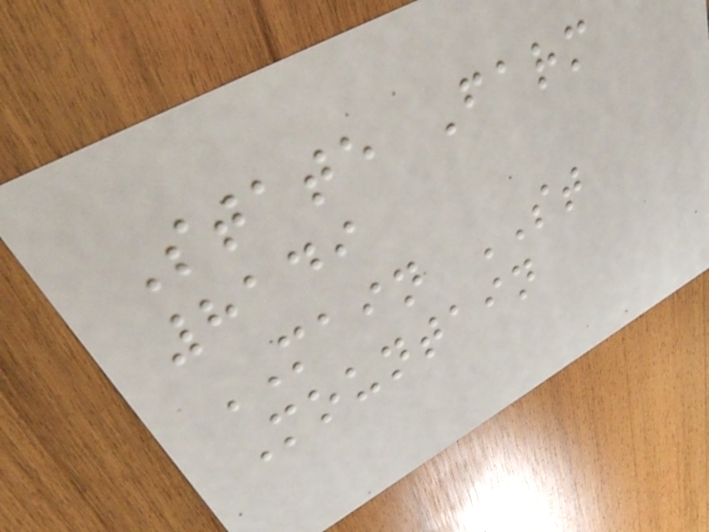State Farm
8149
MAIN ST
Mountain
